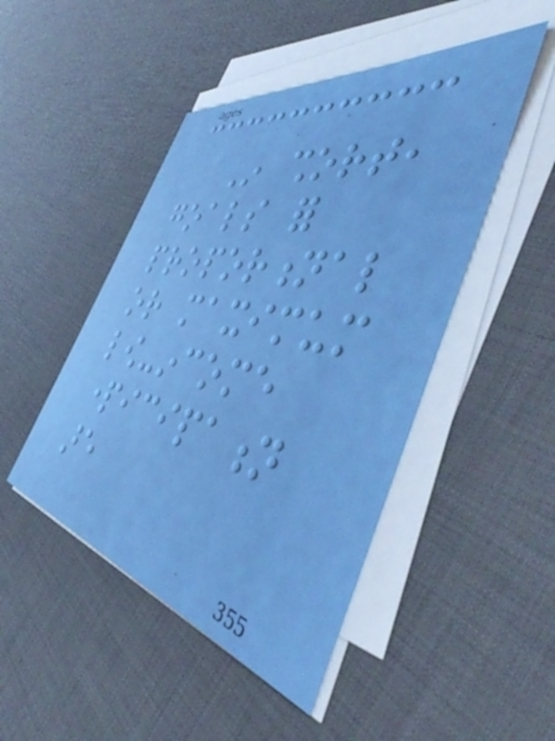In short,
goals for
proportional
or maximum
low-income
participation
are
